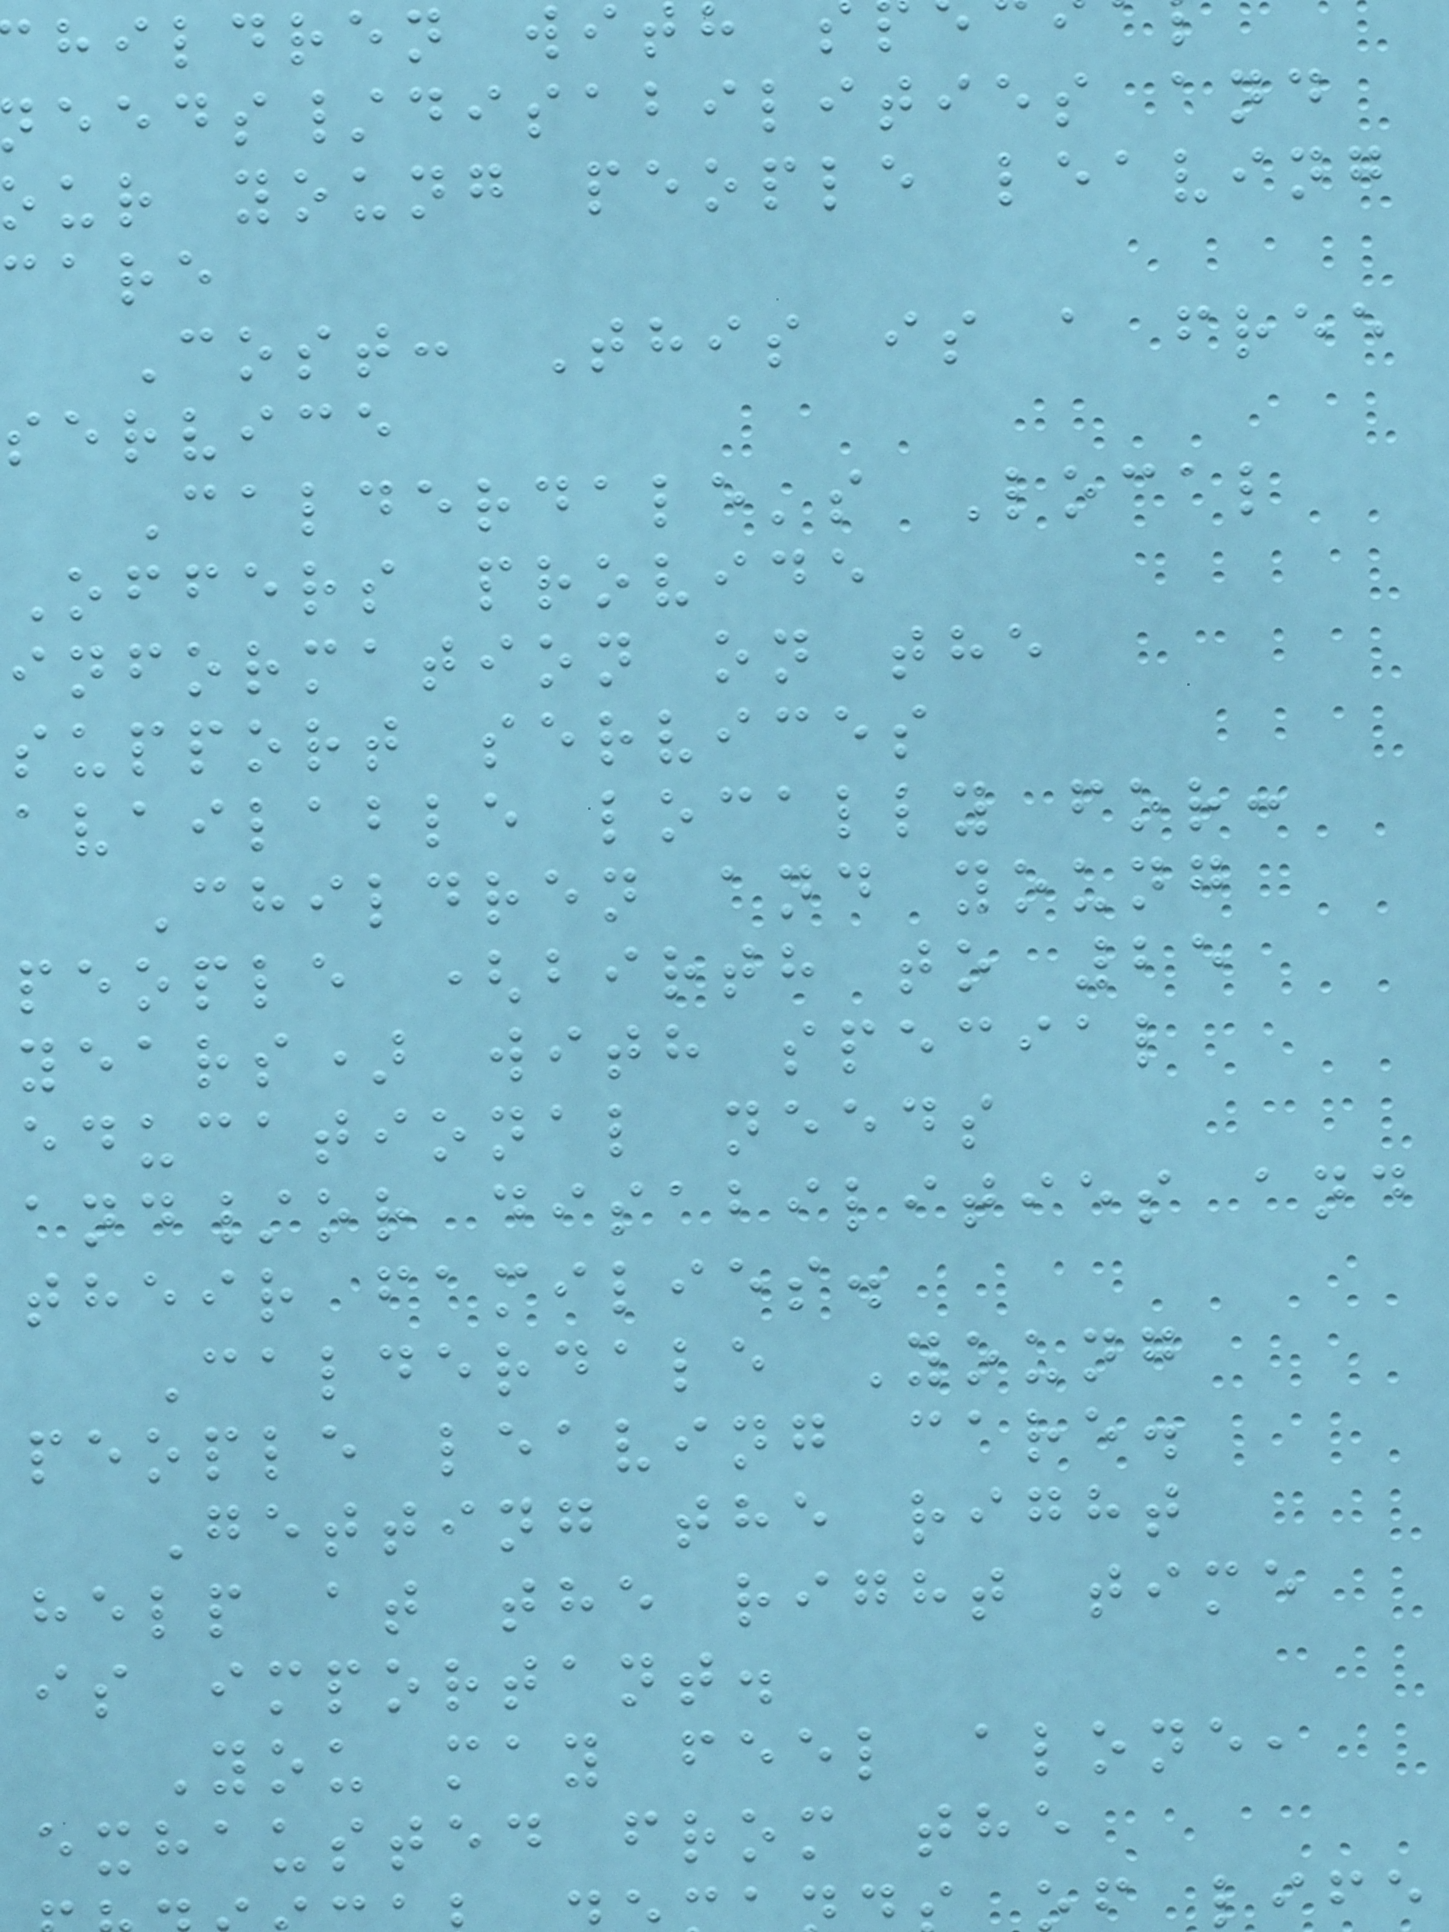hildren wit
eeds/disabilities and
ur young people leaving
care
Cost: This is a free
service
Calderdale's Local
Offers provide
information on the
support services
available locally for:
Children and young
people (birth to 25
years) with special
educational needs
and/or disabilities and
their families.
Calderdale Young
people leaving care.
Getting the right
help at the right time
is important.
You may feel alone,
exhausted from the
f life
